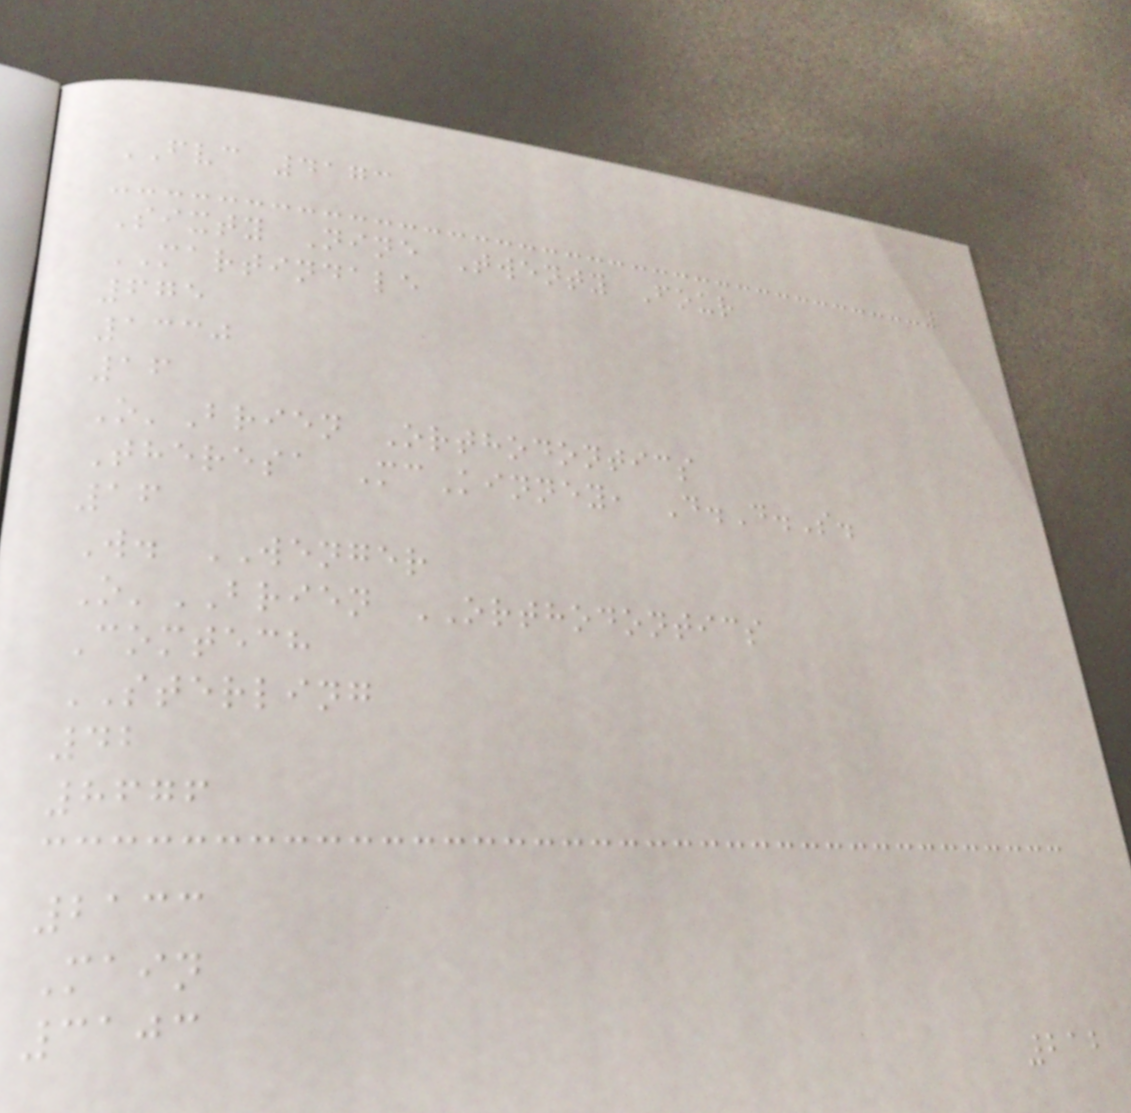FVC 4173
Sixty Nine Twenty Four
MARTINDALE
675
1330
16
O'Brien Orthodontics
Theresa McKinney, D.D.S.
16
W. WENGER
O'BRIEN ORTHODONTICS
Comtech
STERLING
42
8676
2133
Main
3103
212
